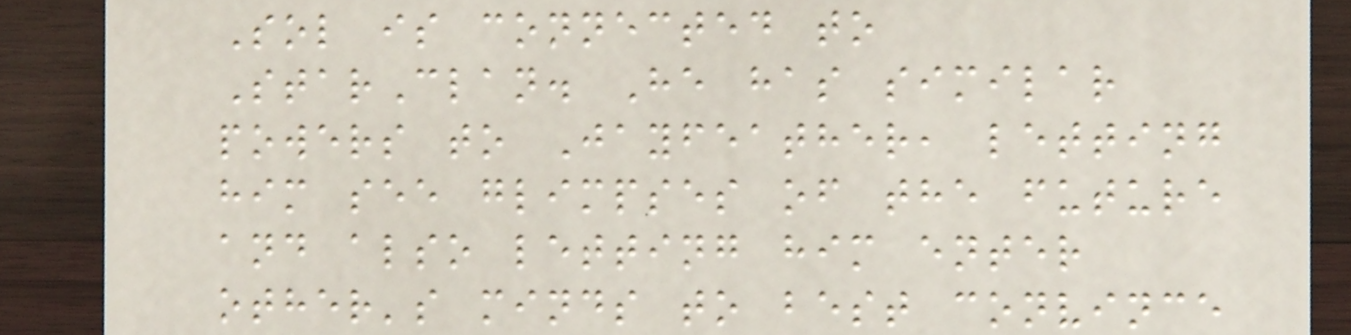Sol is connected to
StarClan. He has similar
powers to Jayfeather, letting
him see glimpses of the future
and also letting him enter
other's minds to best convince
